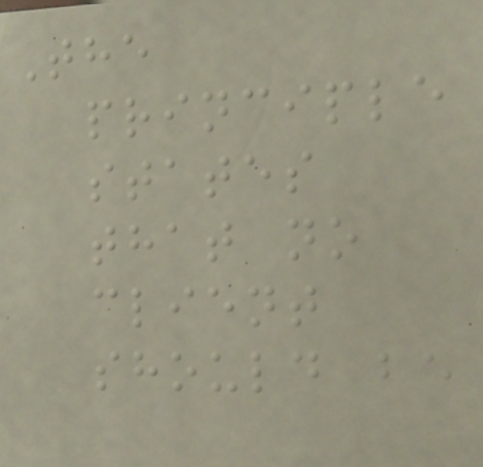The
principle
states
that no
client
should be
